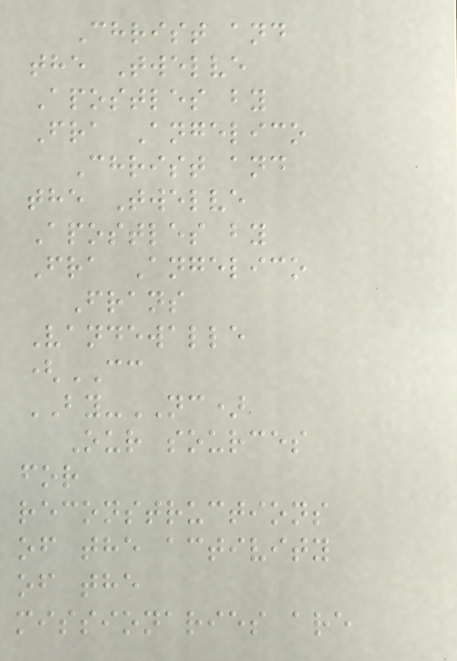Christ and
the Twelve
Apostles by
Fra Angelico
Christ and
the Twelve
Apostles by
Fra Angelico
Frans
Vandewalle
(CC
BY-NC)
Our sources
for
reconstructions
of the activity
of the
missionaries are
